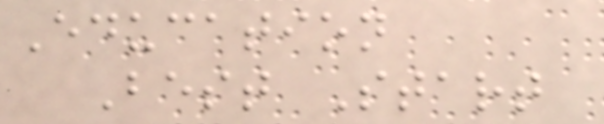Education
Best Start
